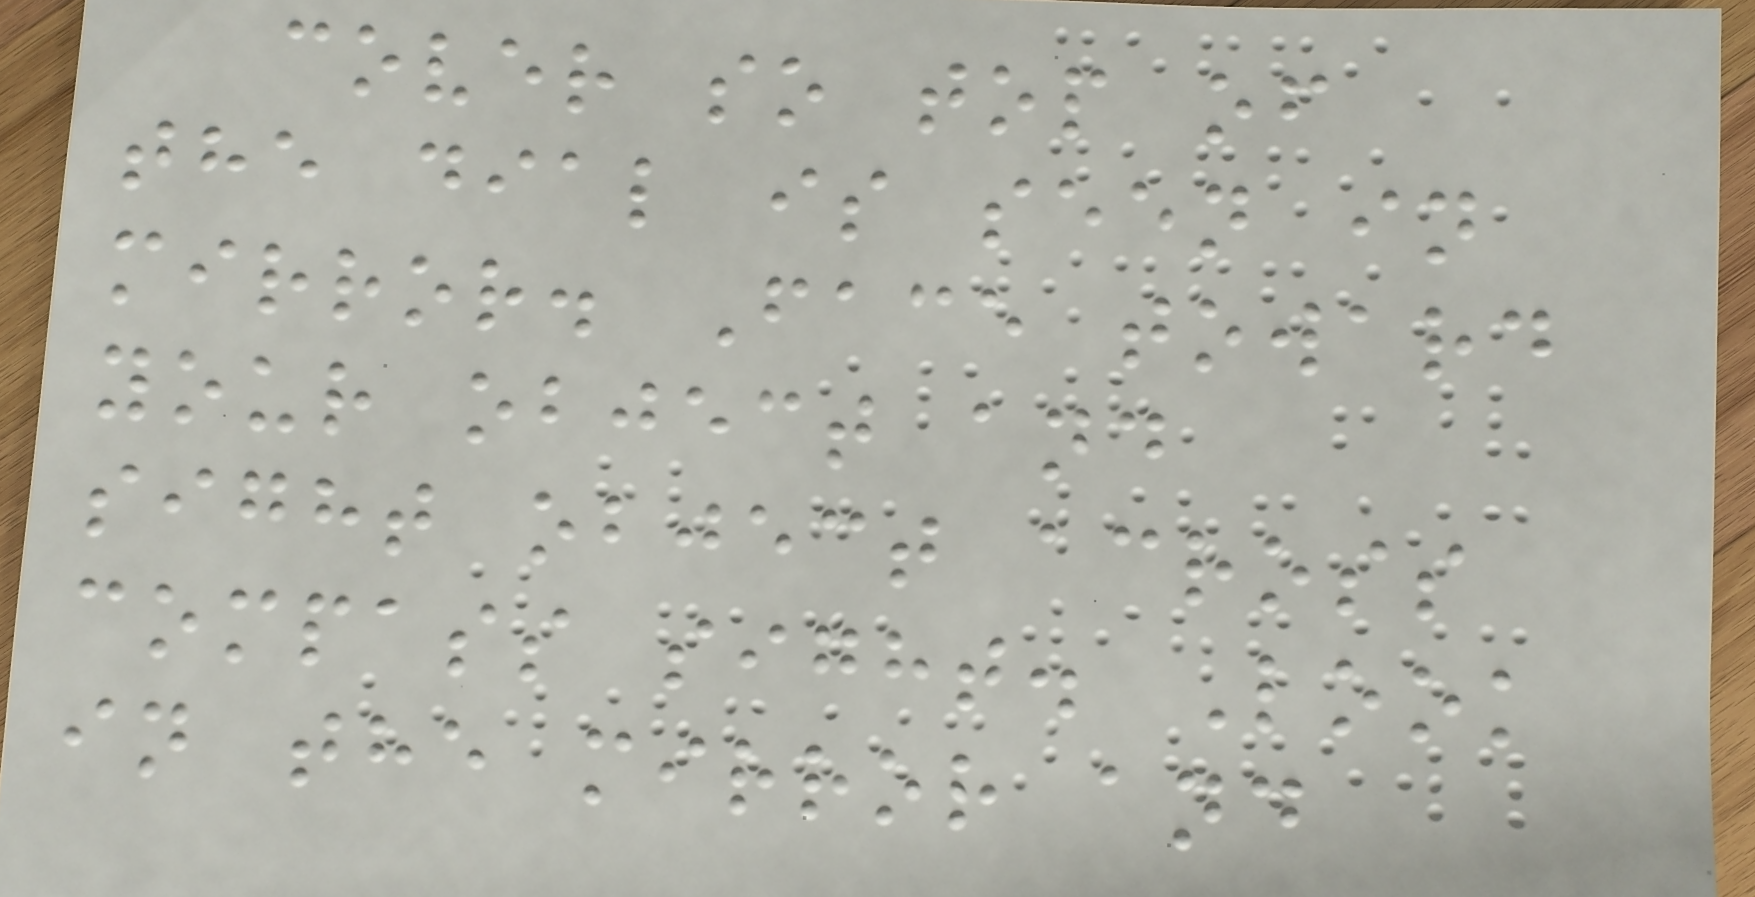cover so top of
the dial is seen in
mirror. Face toward
your object and
sight object across
compass sight. Look
in the mirror and
